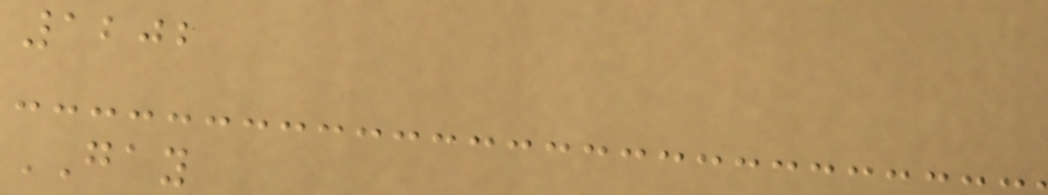1202
GAY
